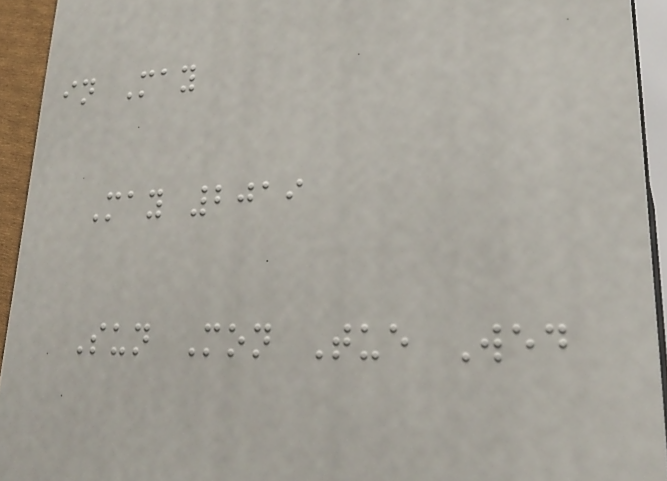in May
May 2019
Sun Mon Tue Wed
